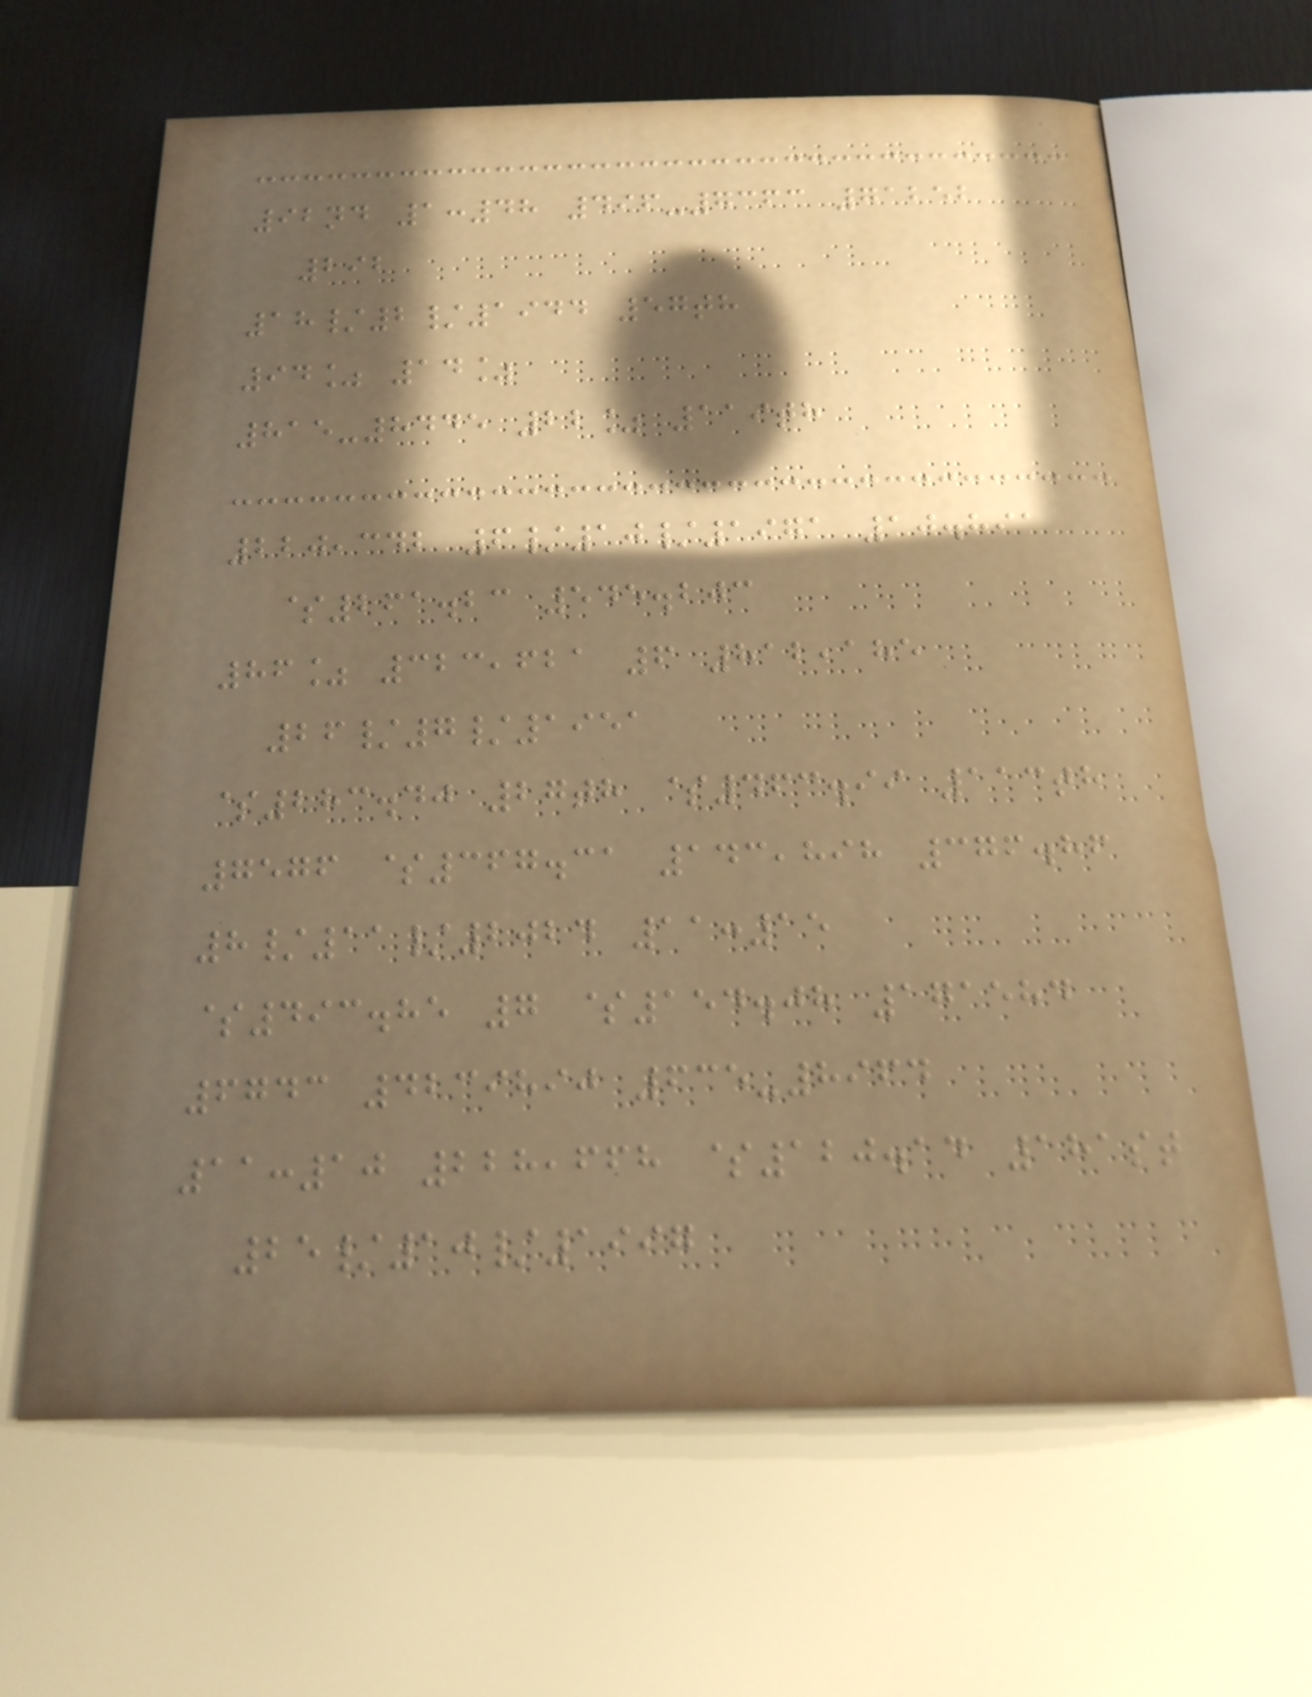92nd 1:48 496-7363 71252
292
18/2/1944 57th
94% 14%
815-8445 22% 119th
220,342 6/10/1971 10.891
$261.23 545.203
86% 323,621 6 812,185
26/7/1951
$283.40 27th $463.99 113th
7576 $367.31 143,898 376.86
8/11/2024 11:15
$493.85 7 $154.08 171584
6743 4239890 635-8964
11:10 228,668 $120.14 181st
25/10/1997
